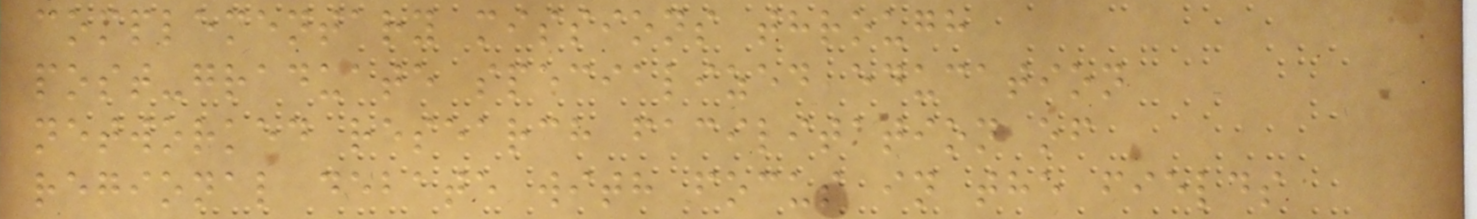complementary missions through
post-graduate specialized education
networked research facilitation of
regional debate with focus in the fields
